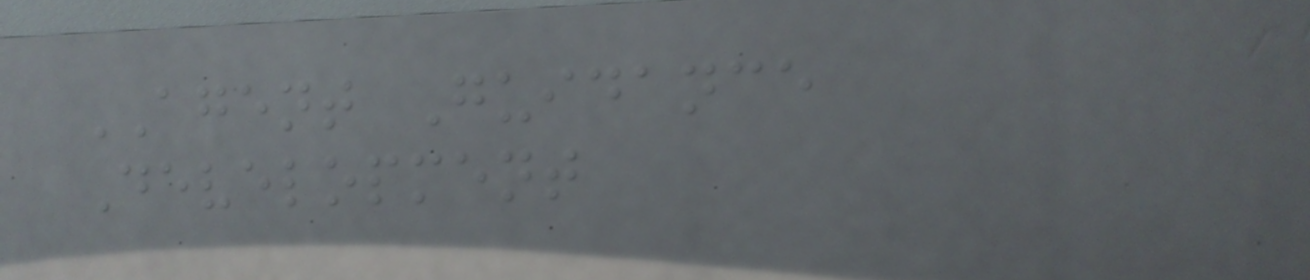AGENT Guidance
Development
